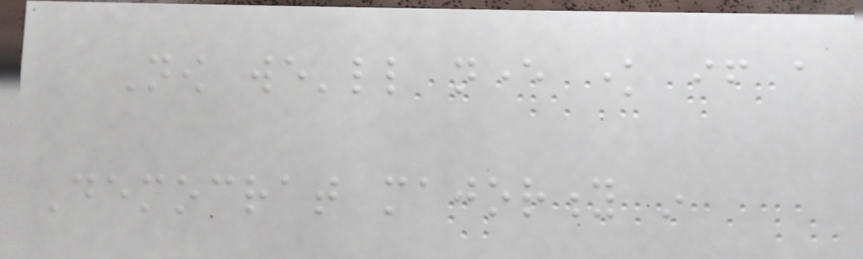Now we'll never know if a
Democrat majority in
